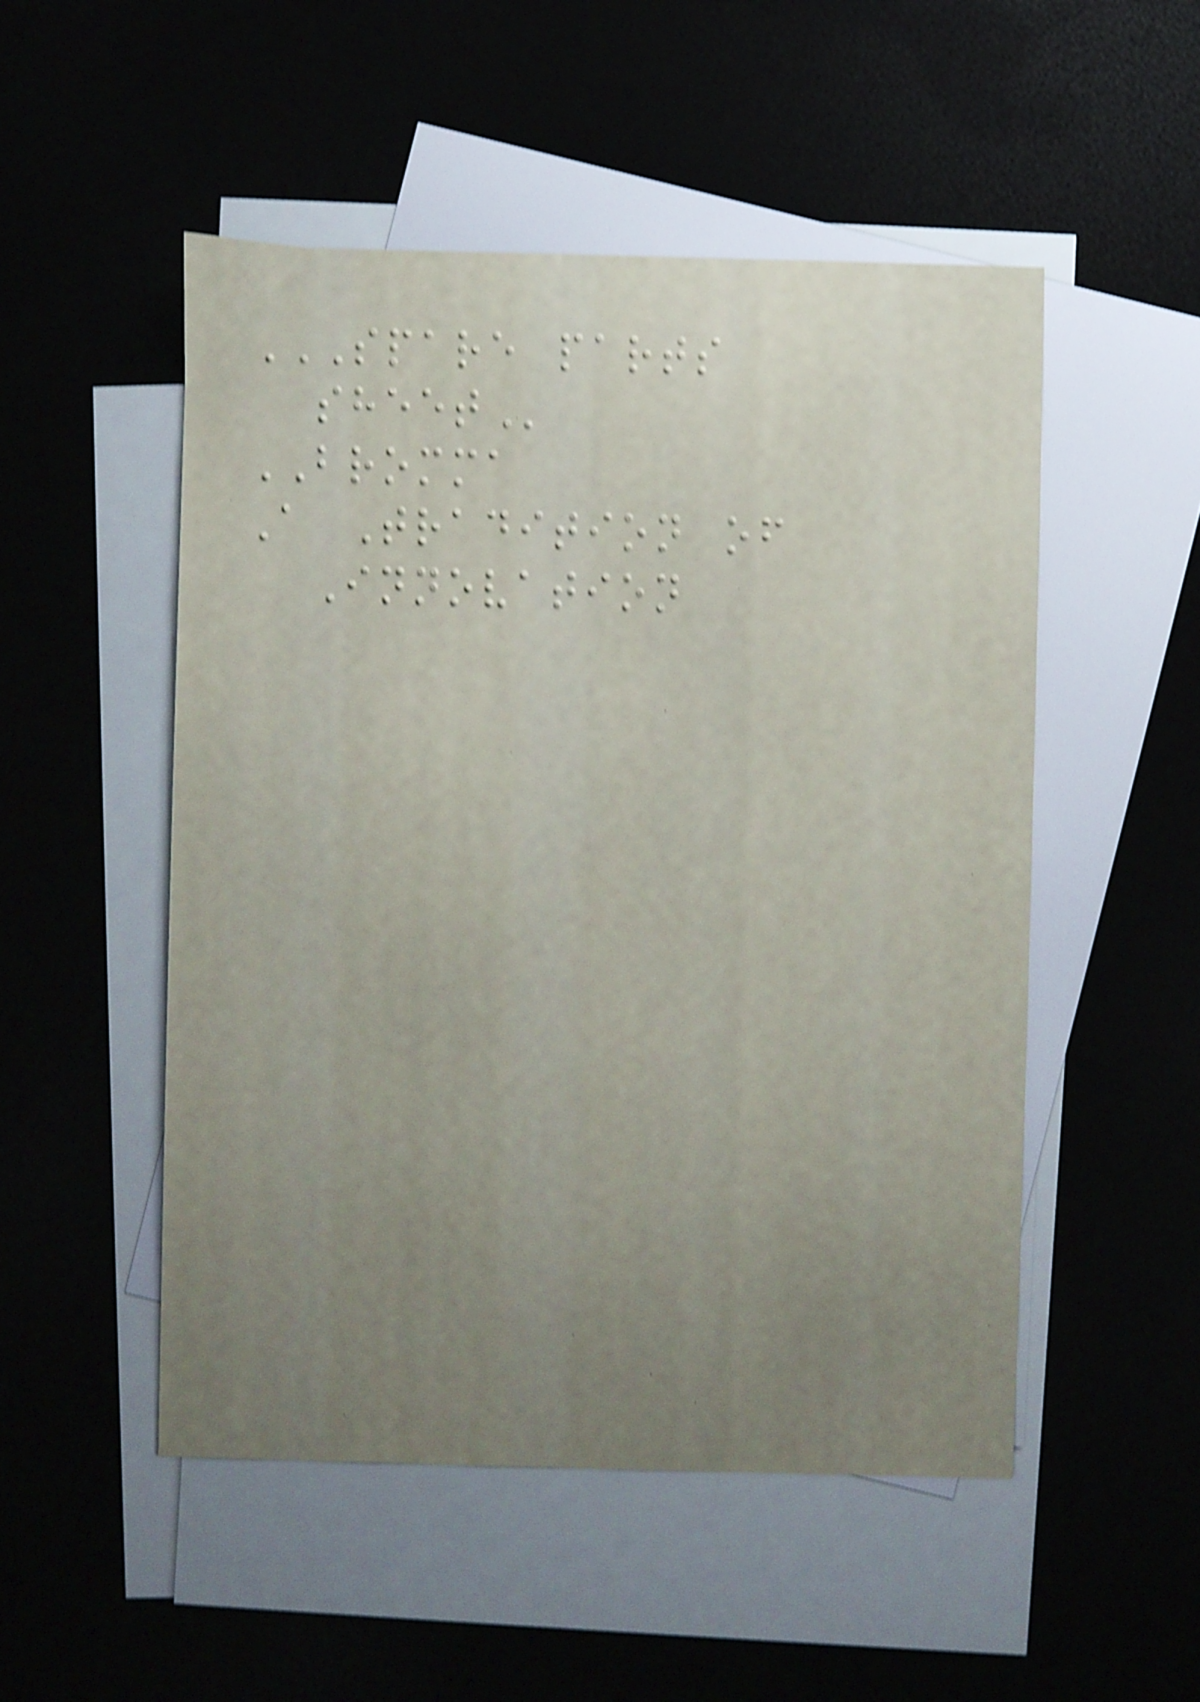SPARE PARTS
SHEET
BROMMA
A Tradition of
Innovation
